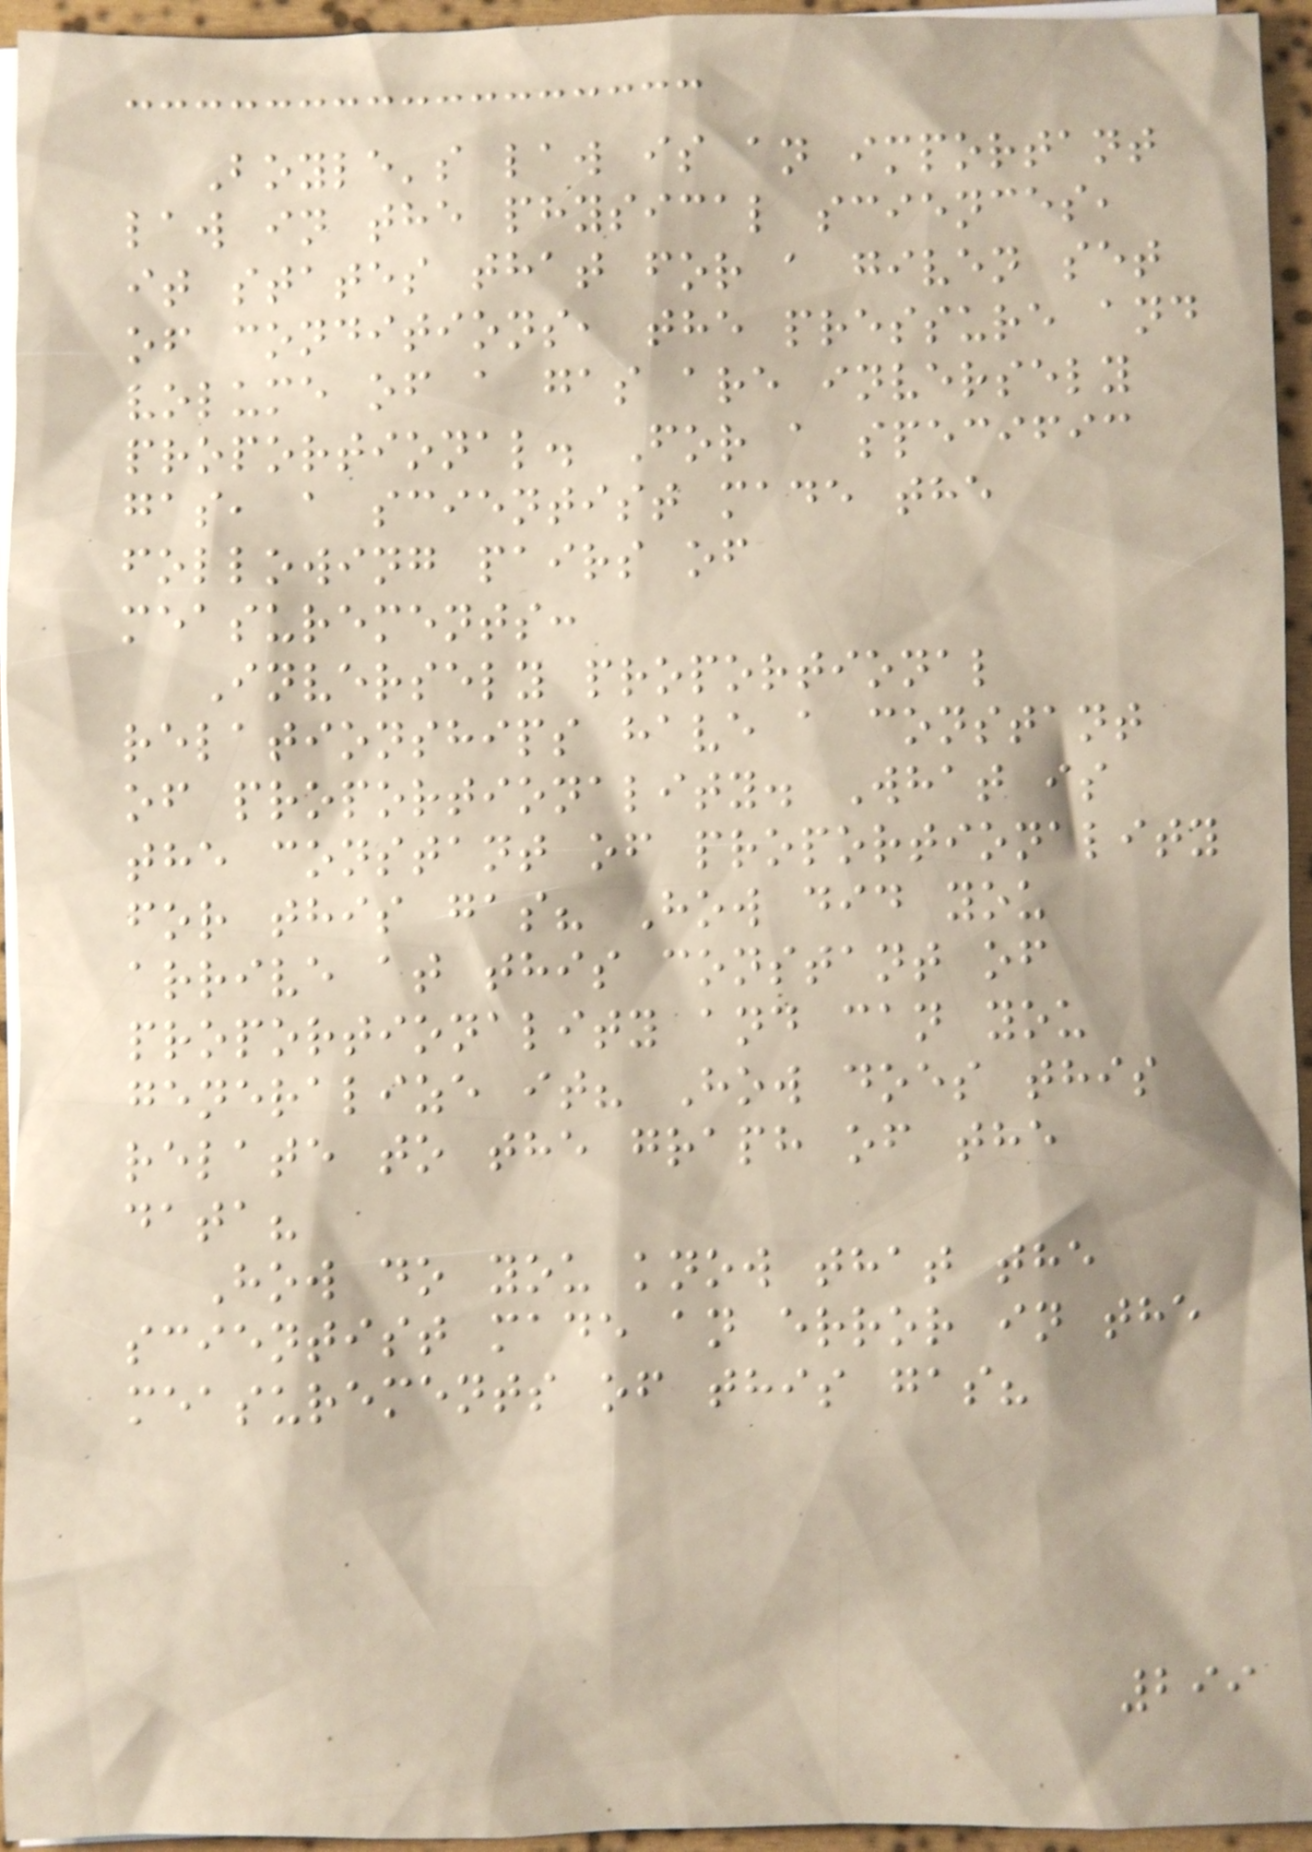Boyle's law is an important
law in the physical sciences,
it states that for a given set
of conditions, the pressure and
volume of a gas are inversely
proportional. For a specific
gas, a scientist made the
following pairs of
measurements:
Inversely proportional
relationships have a constant
of proportionality. What is
the constant of proportionality
for this gas? How did you
arrive at this constant of
proportionality and can you
generalize it? How does this
relate to the graph of the
data?
How do you know that the
scientist made an error in the
measurements of this gas?
299
